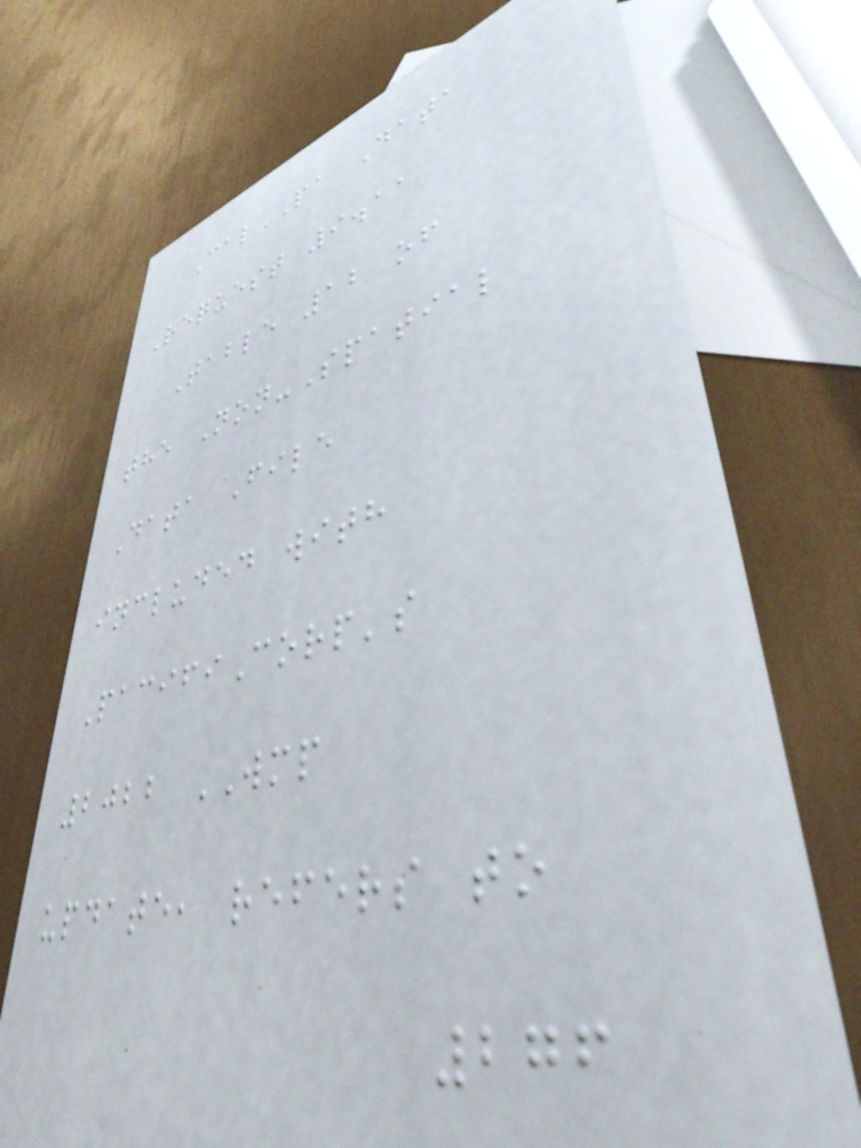CalPA Data
Request 9.11
Table 12 of
the Non-Spatial
Data File
included with
PacifiCorp's
2022 WMP
update, refers to
276
